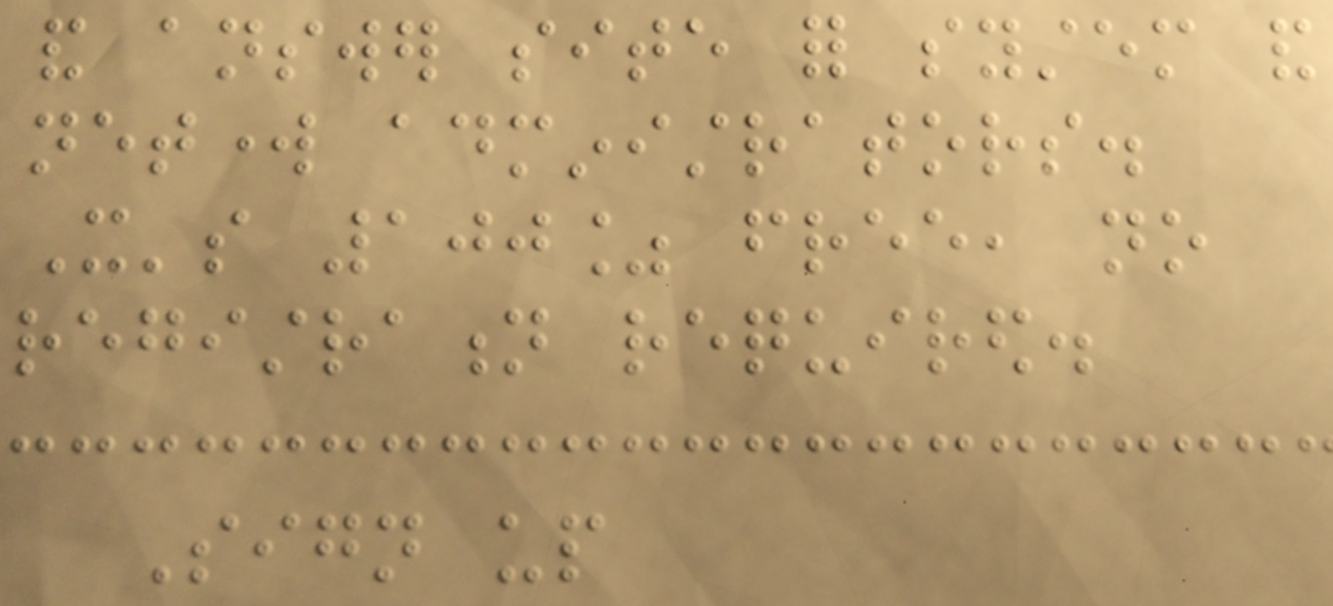and answer site for system and
network administrators.
It's 100% free, no
registration required.
Sign up
